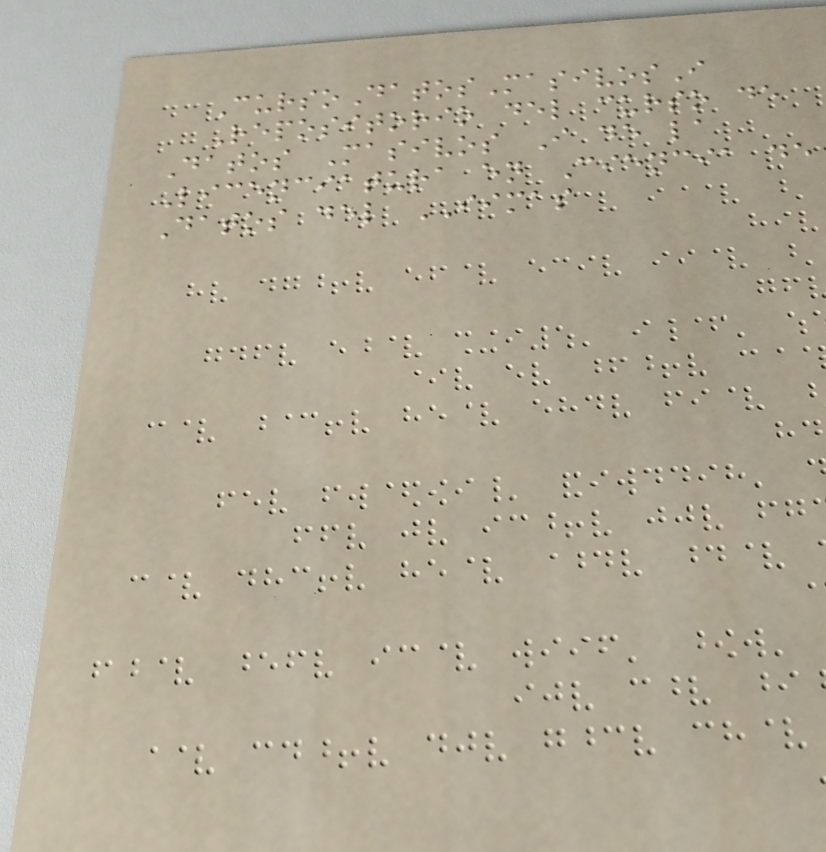CursoDatosMasivosI
Repositorio del curso de
Datos Masivos I de la
Licenciatura en Ciencia de
Datos del IIMAS
